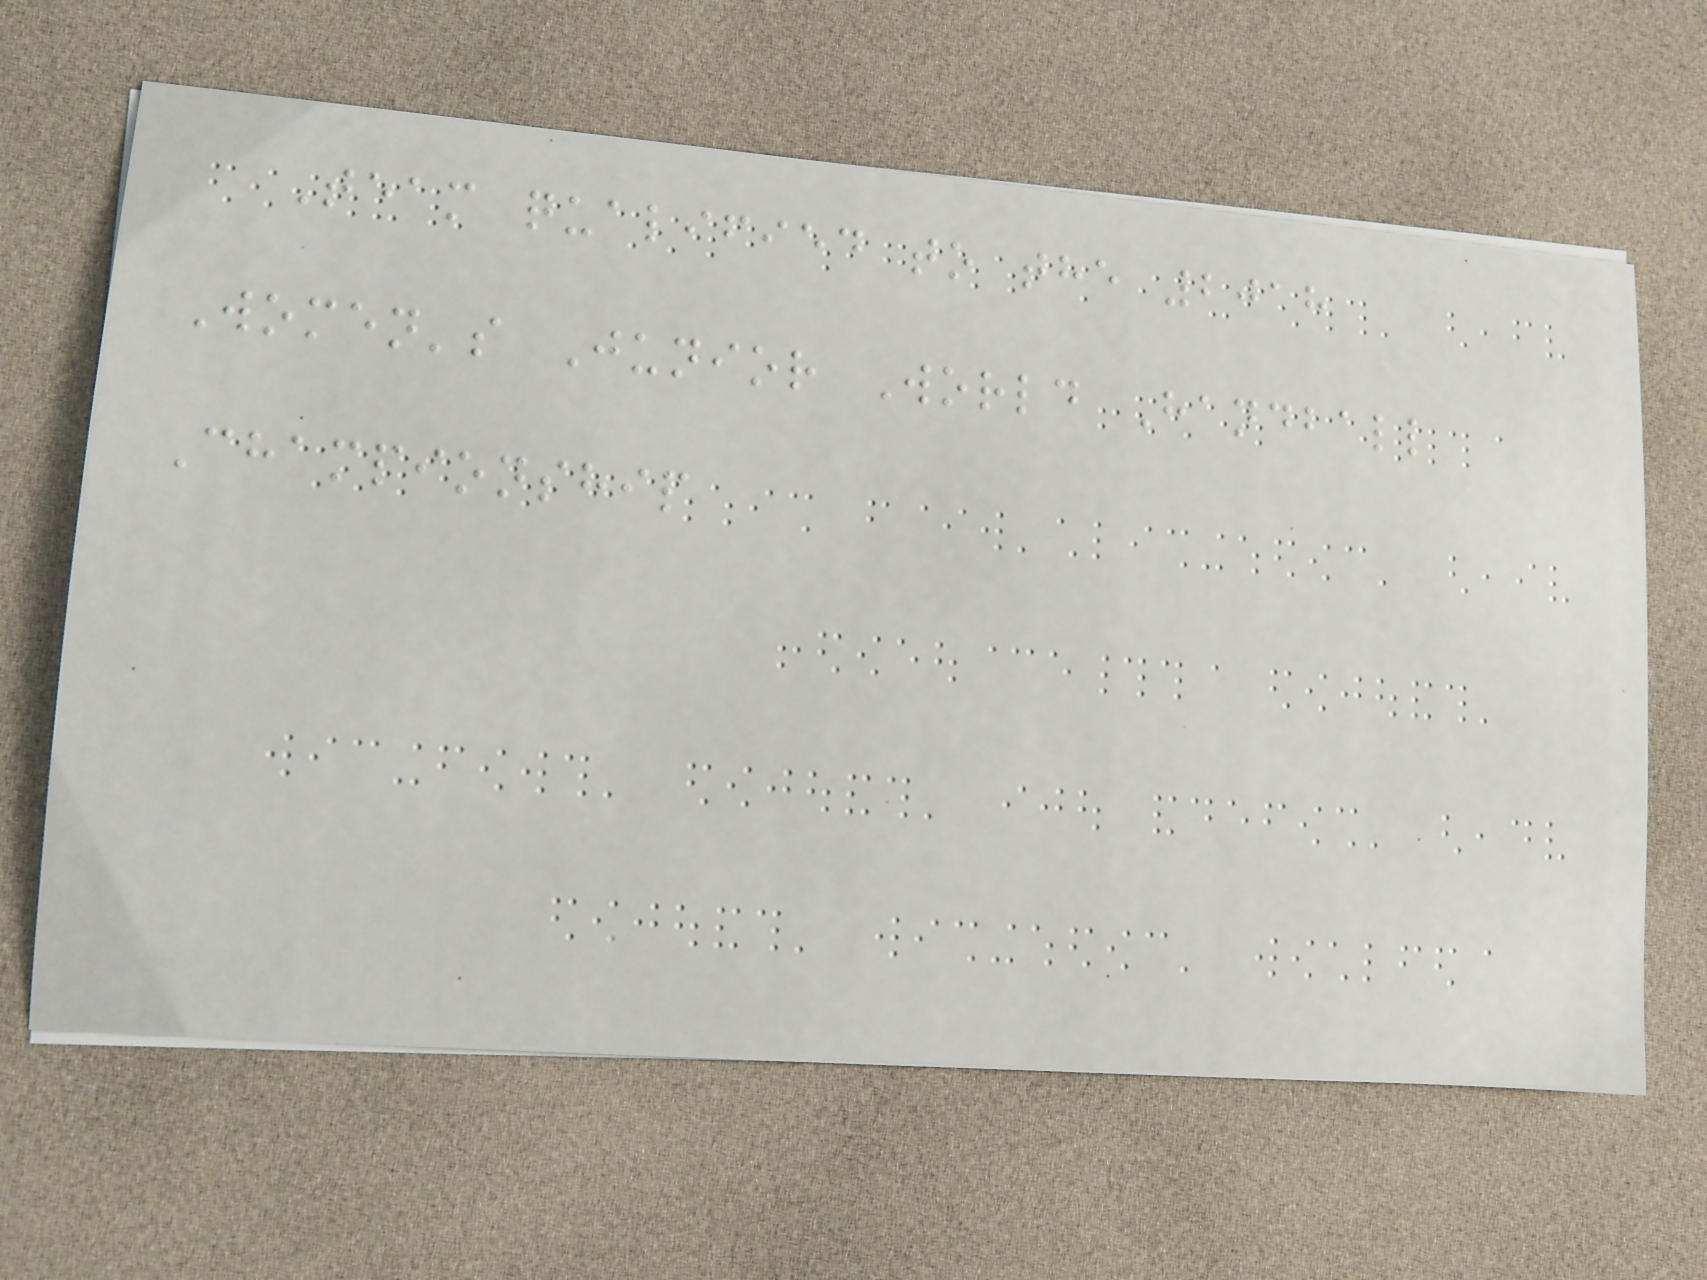Team qualified to the 2018
Women's Junior World Handball
Championship
